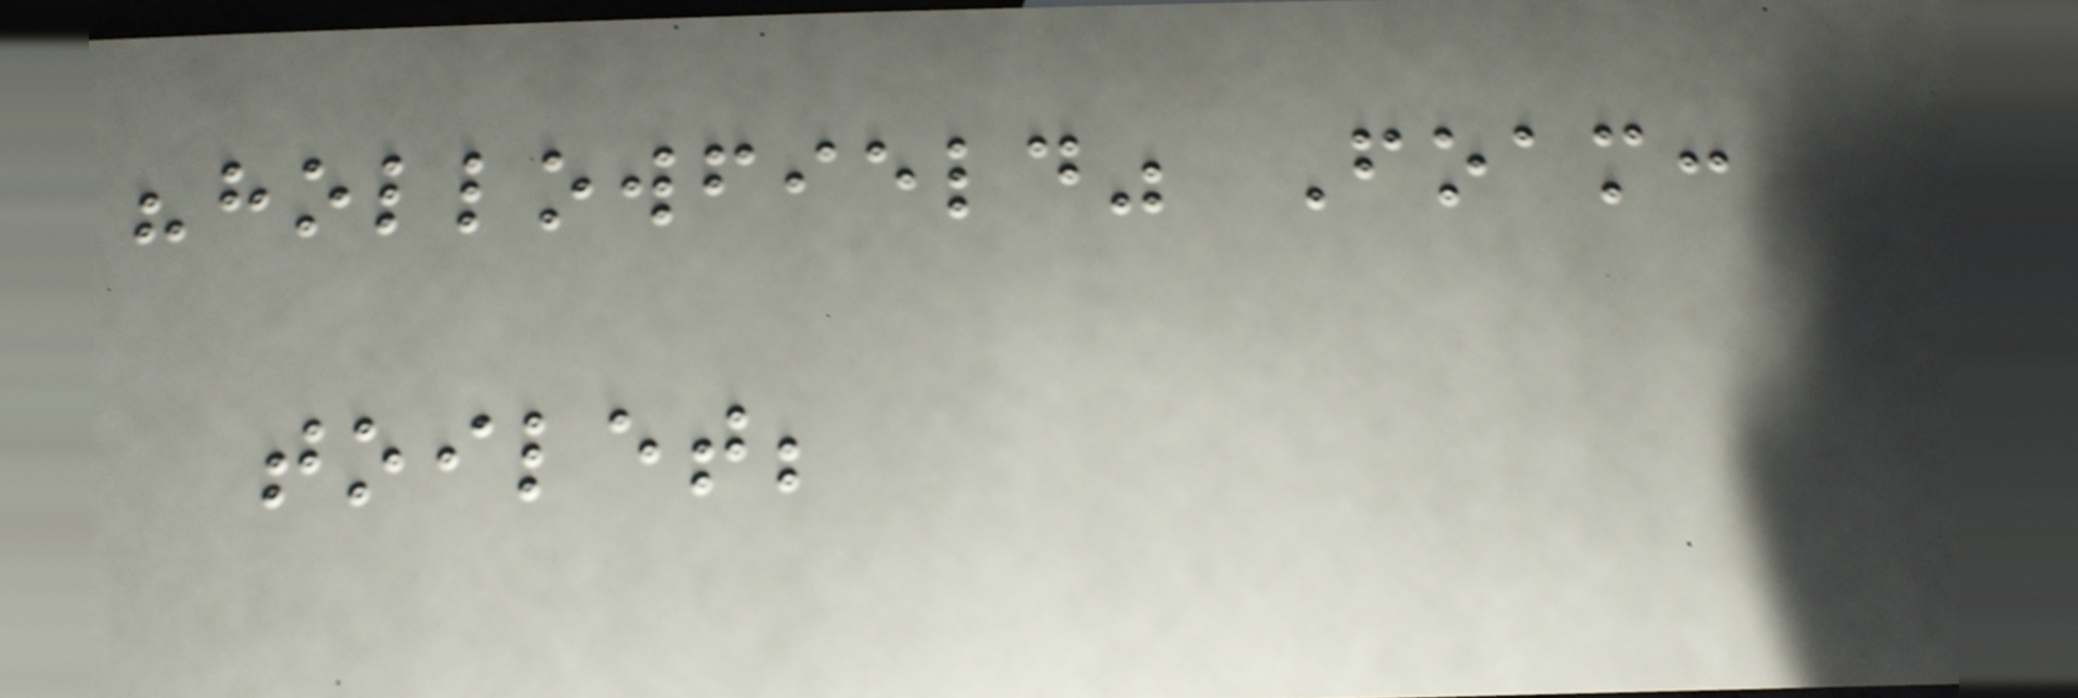"hollowfield" Foam:
toilet;
